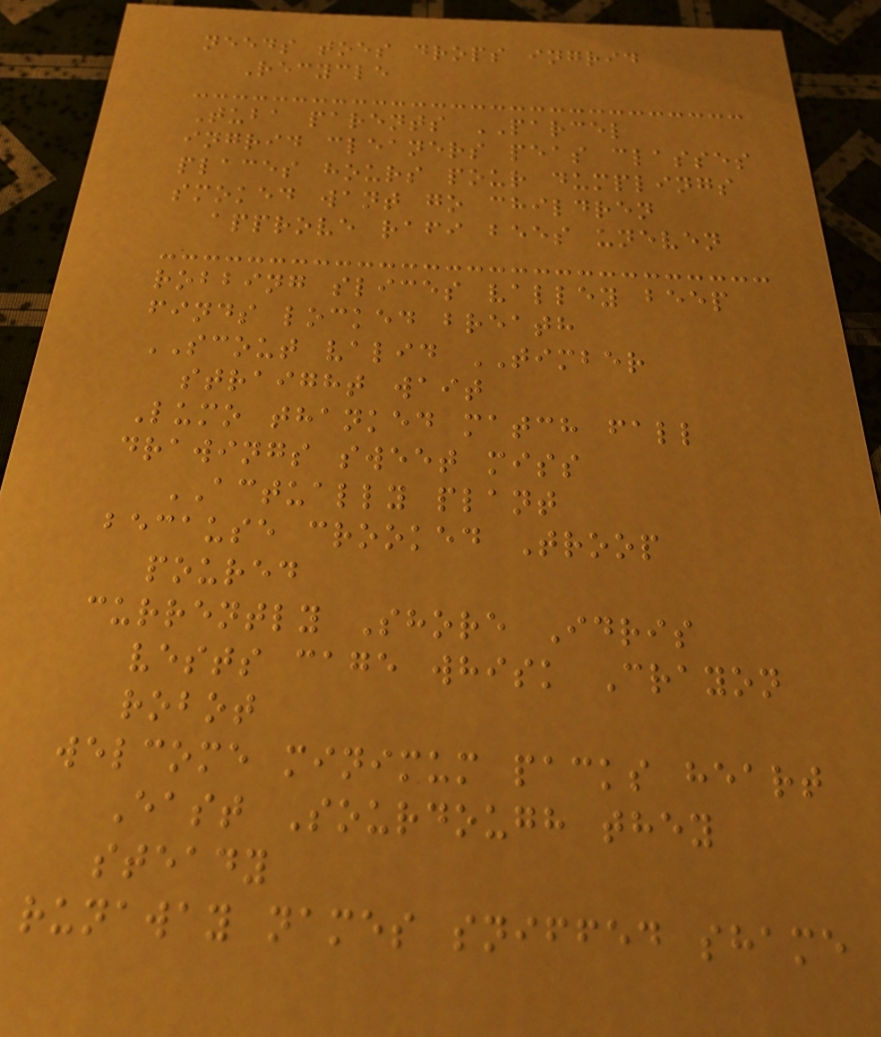needs toes drops ingrid
Recycle
Tuba parents PARCEL
ingrid cleaners peas classes
places hours pour dumplings
smoked want go children
approve rafi bees uneven
robbing slices valley beep
finds locked breath
SCOUT valid TIMBER
straight wait
Lumo thanked match fall
drawings sweet miss
ACTUALLY plant
because crooked Troop
poured
currently Shore Idris
vests cage whisk Crayon
robot
welcome minimum packs heart
East Sourdough they
steady
runaway names sniffed shame
